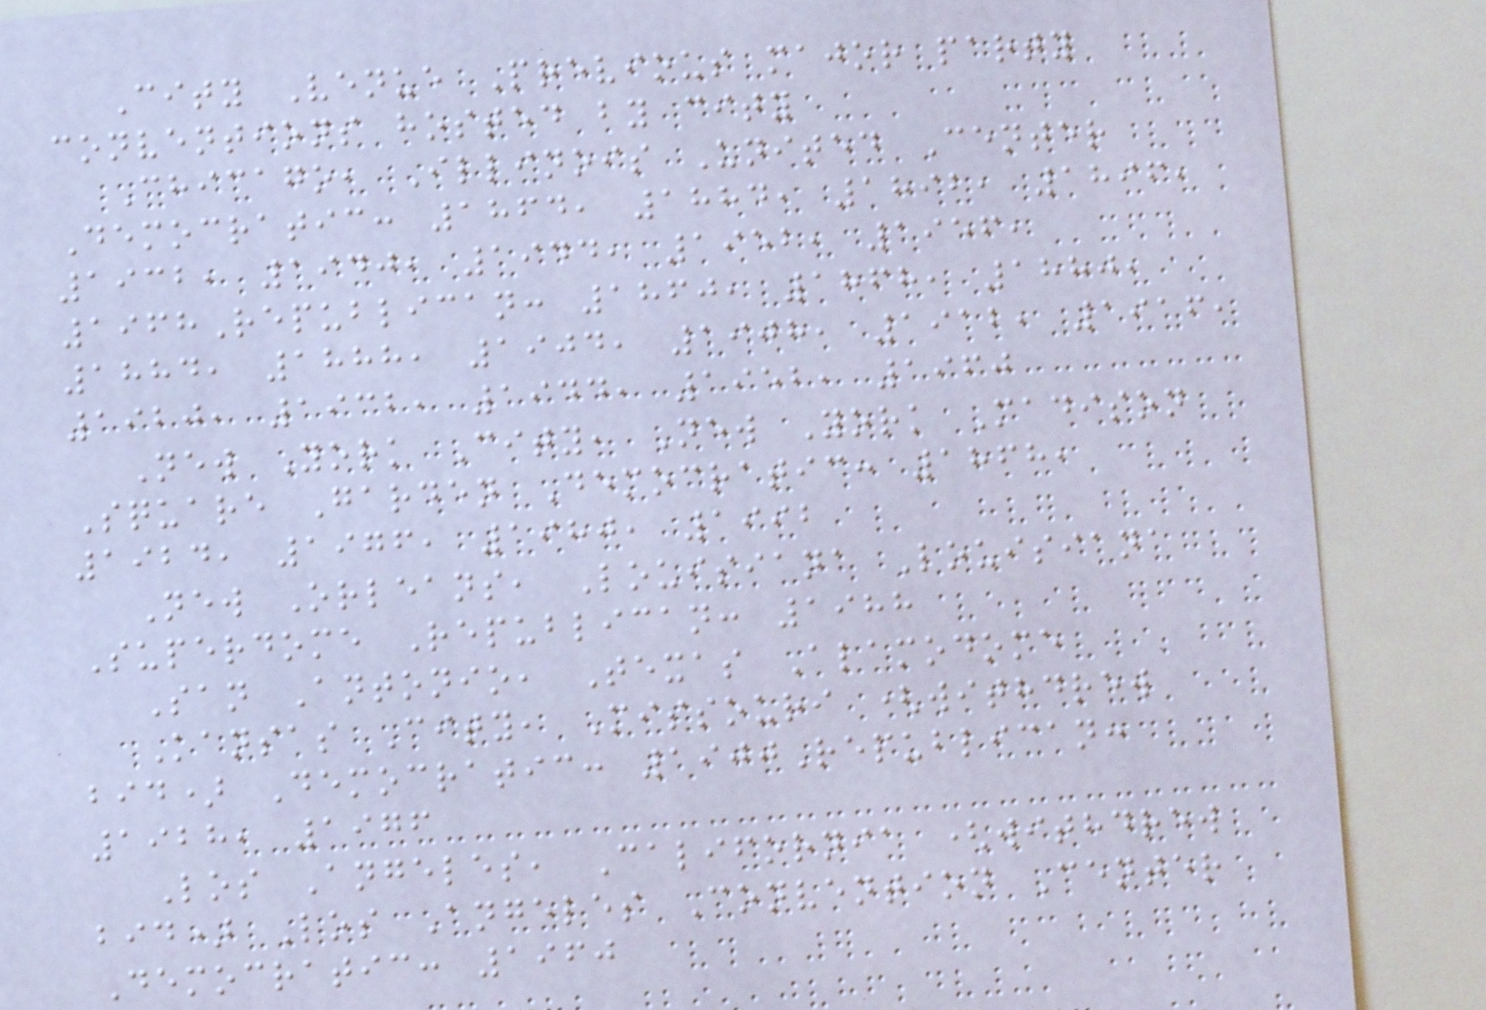City Venue Previous major party
conventions hosted by city
Chicago, Illinois United Center
Democratic: 1864, 1884, 1892, 1896,
1932, 1940, 1944, 1952, 1956,
1968Republican: 1860, 1868, 1880,
1884, 1888, 1904, 1908, 1912, 1916,
1920, 1932, 1944, 1952, 1960
New York City, New York Madison
Square Garden Democratic: 1868,
1924, 1976, 1980, 1992
New Orleans, Louisiana Louisiana
Superdome Republican: 1988
San Antonio, Texas Alamodome
Kansas City, Missouri (withdrew
bid) Democratic: 1900Republican:
1928, 1976
Los Angeles, California (withdrew
bid) Los Angeles Convention Center
Democratic: 1960
